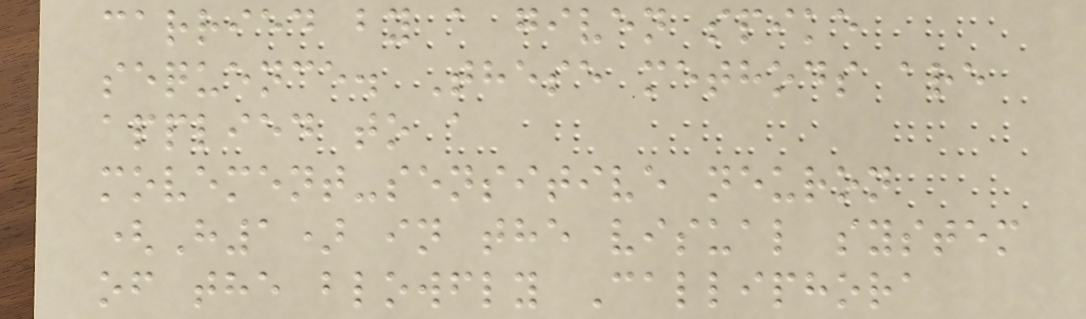carried by a given spike
sequence. These methods are
applied to a
movement-sensitive neuron
(H1) in the visual system
of the blowfly Calliphora
